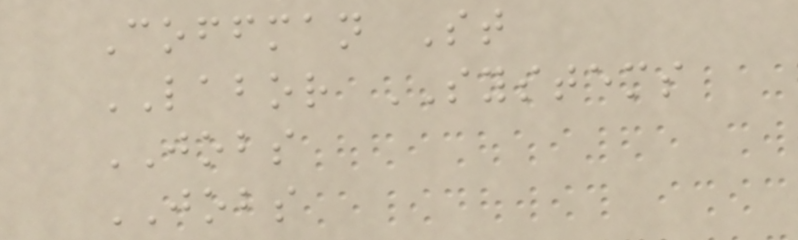Coffman St
LABOR SYSTEMS
JOBS
JOBS
